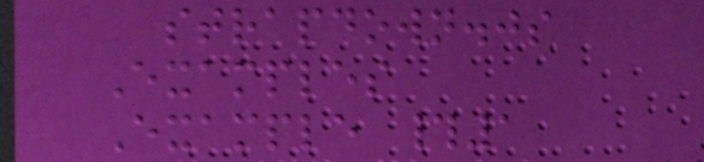strapdown.js
Examples
Example #1
